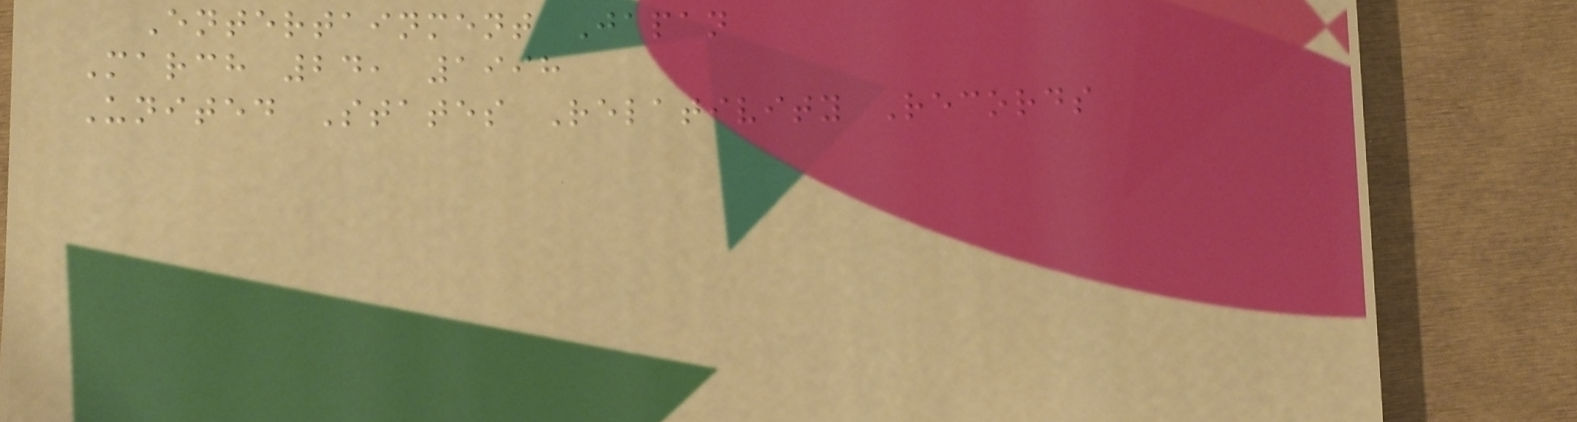Entertainment Japan
March 24, 1998
United States Relativity Records
